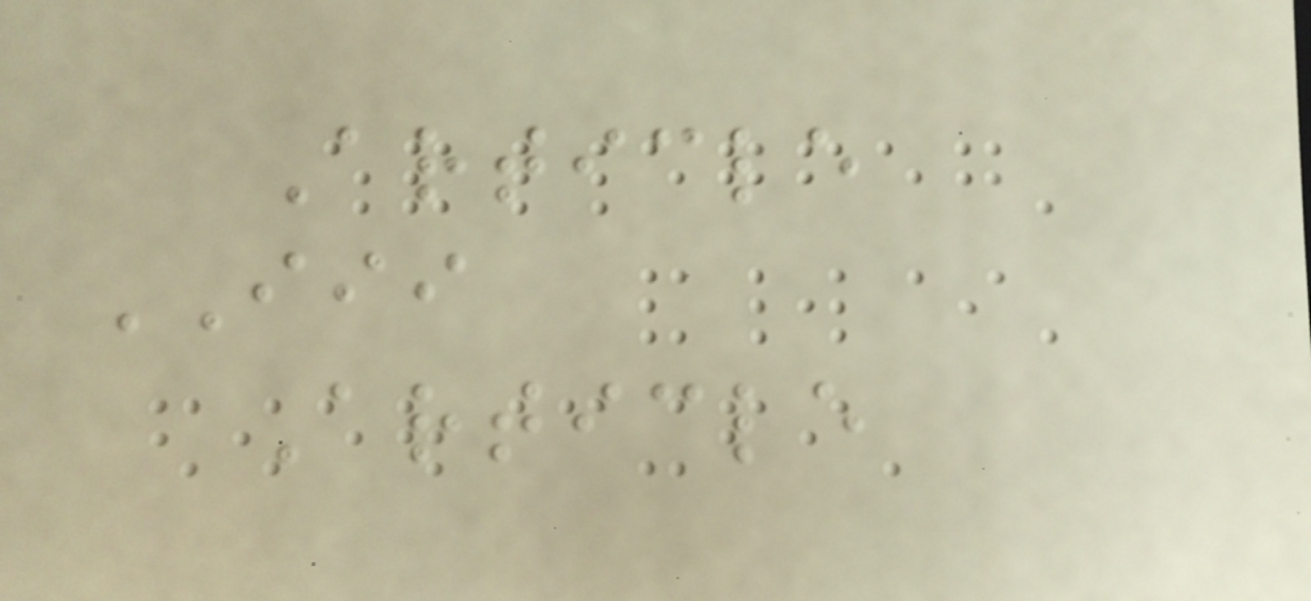Article
III
Article
